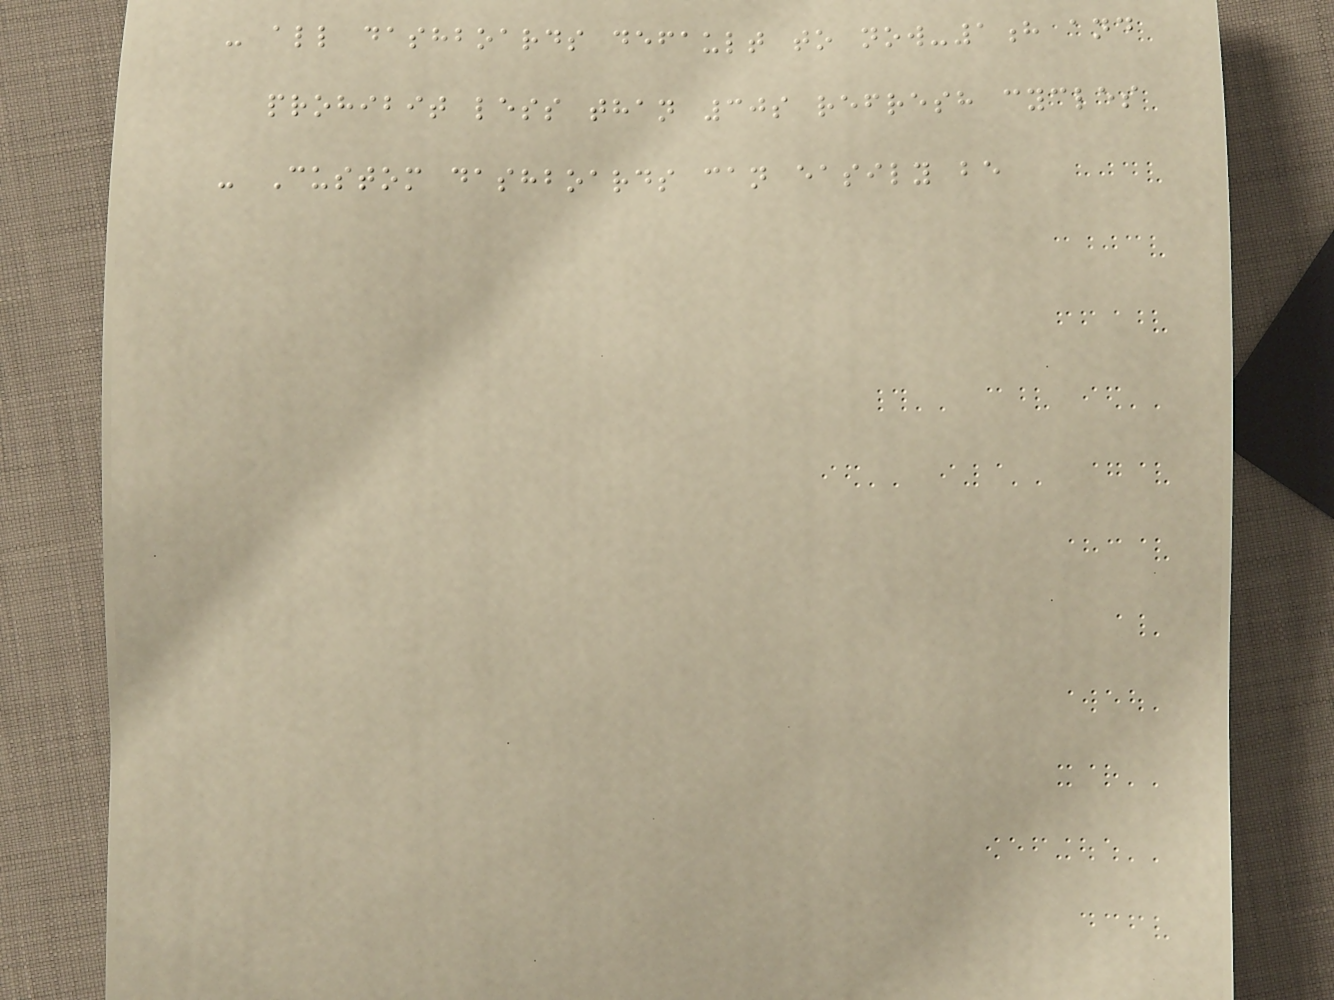- all dashboards default to now-1h and
prohibit less than 30s refresh cycles
- Custom dashboards can easily be
